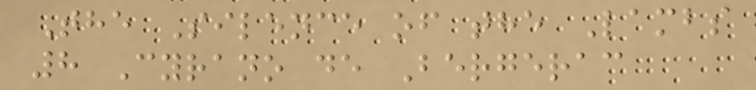The Silence of the Lambs
8 Cyrano de Bergerac
